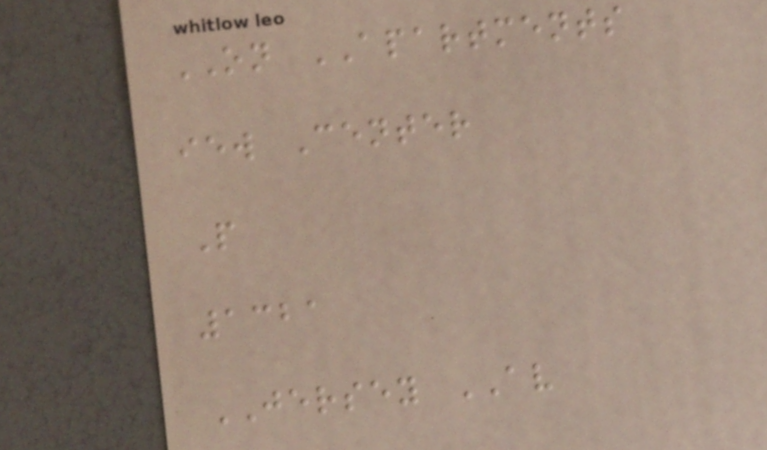ON APARTMENTS
iew Center
P
1321
JERSEY AV
